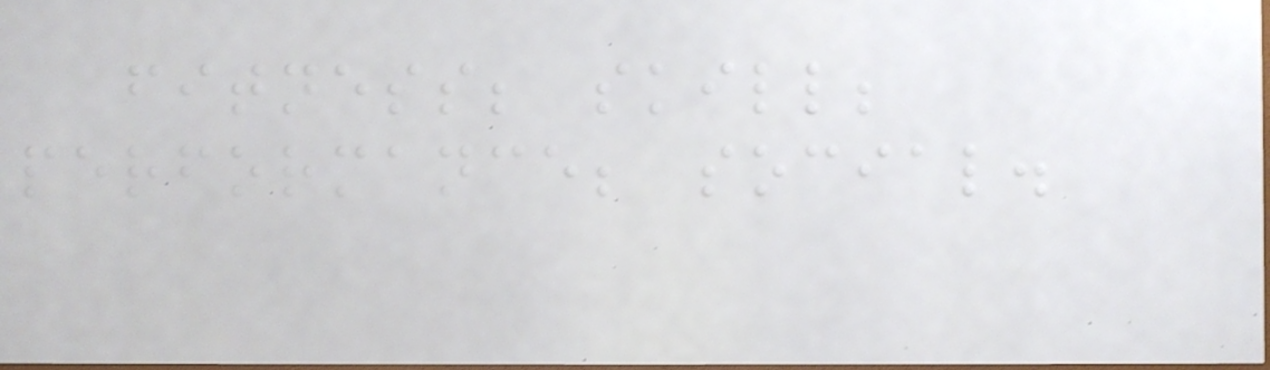fitness; skill;
performance; social.
